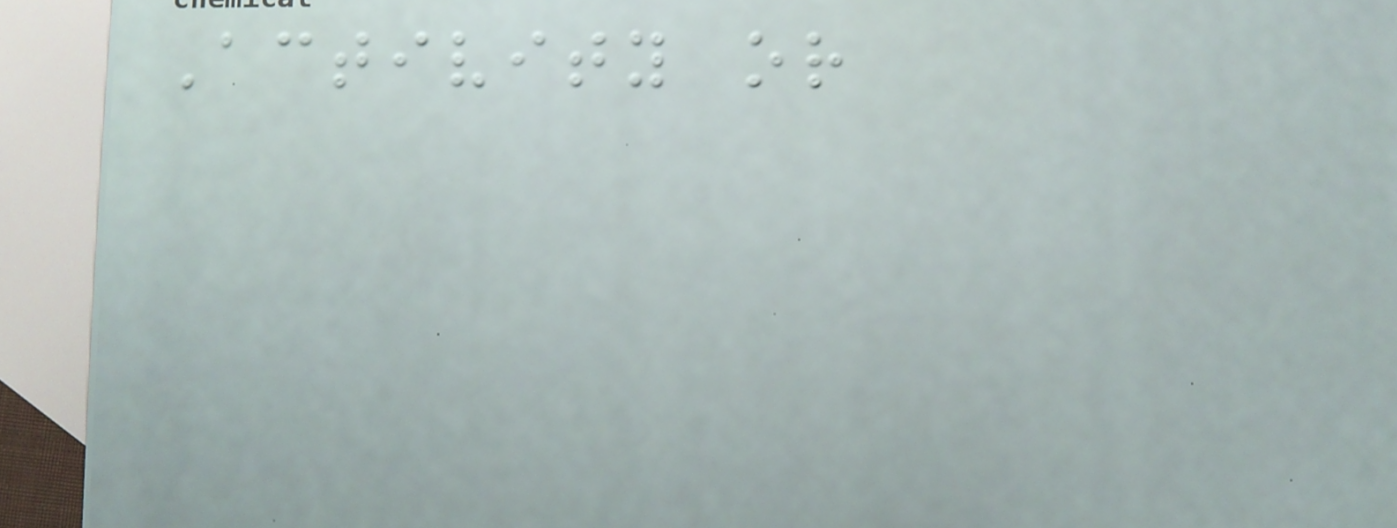Activity or
